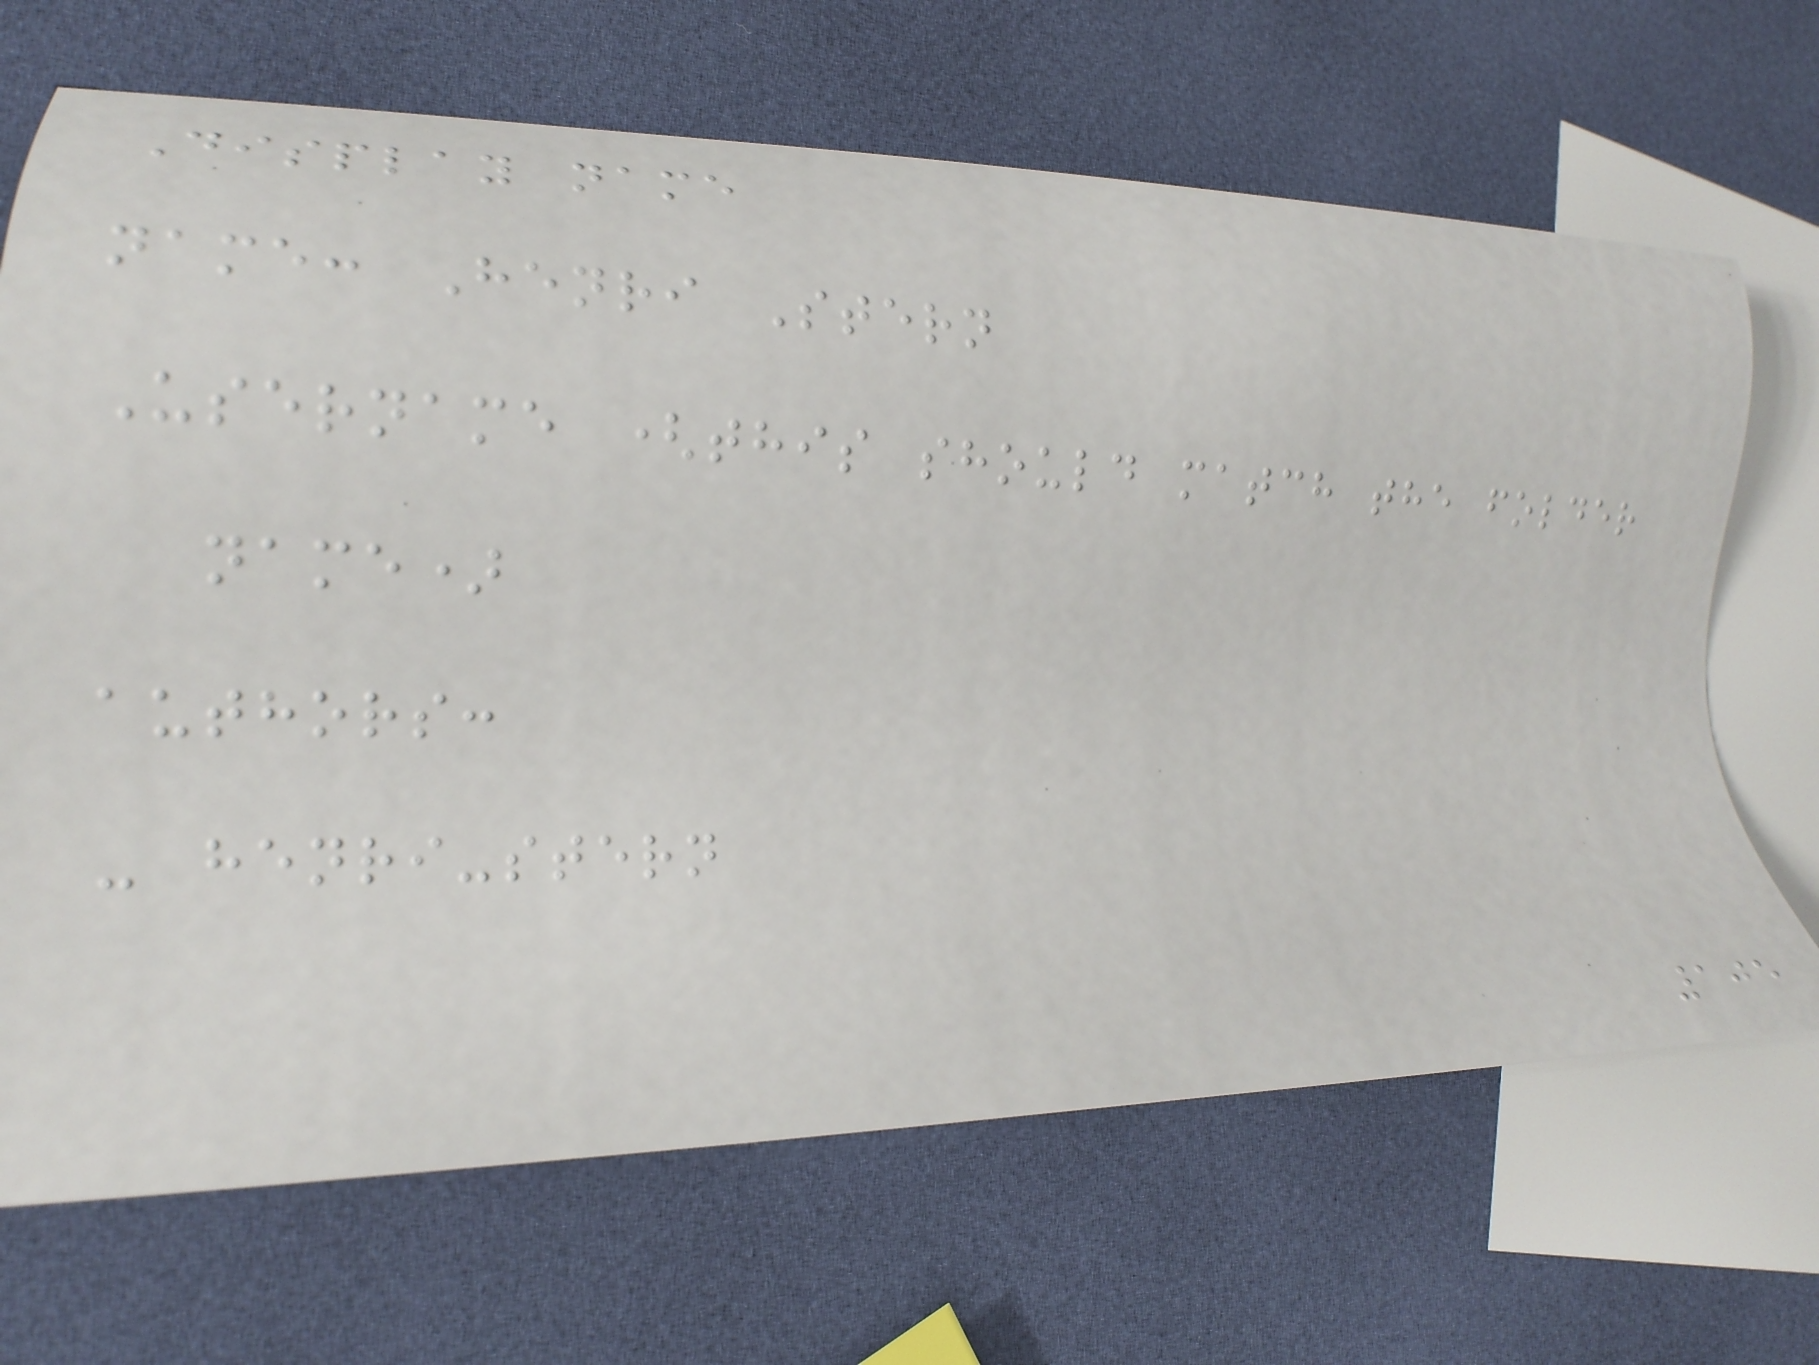Display name
name: Henri Stern
Username (this should match the folder
name)
authors:
- henri-stern
105
